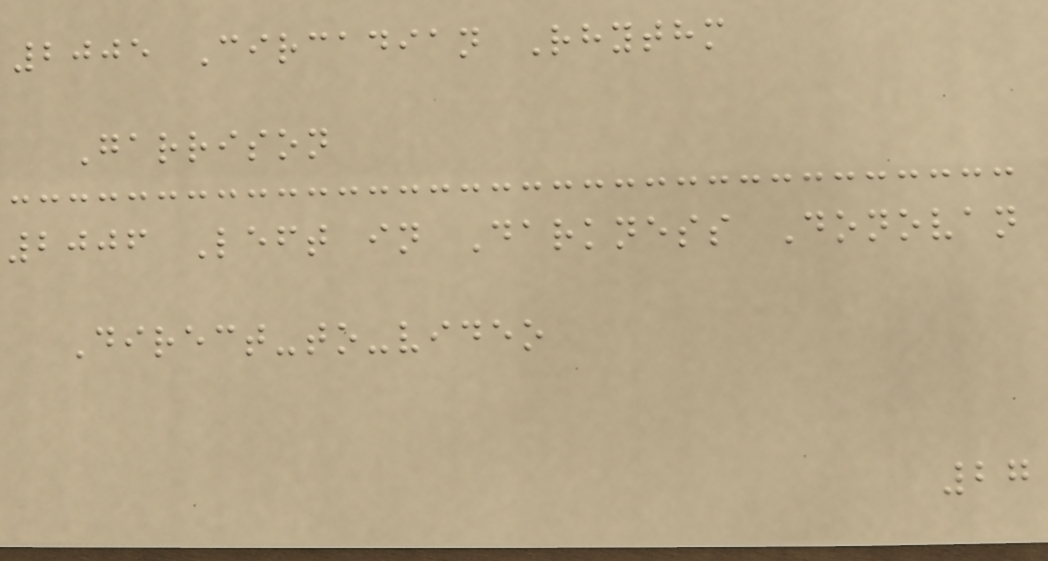2005 Circadian Rhythm
Garrison
2006 Left in Darkness Donovan
Direct-to-video
27
